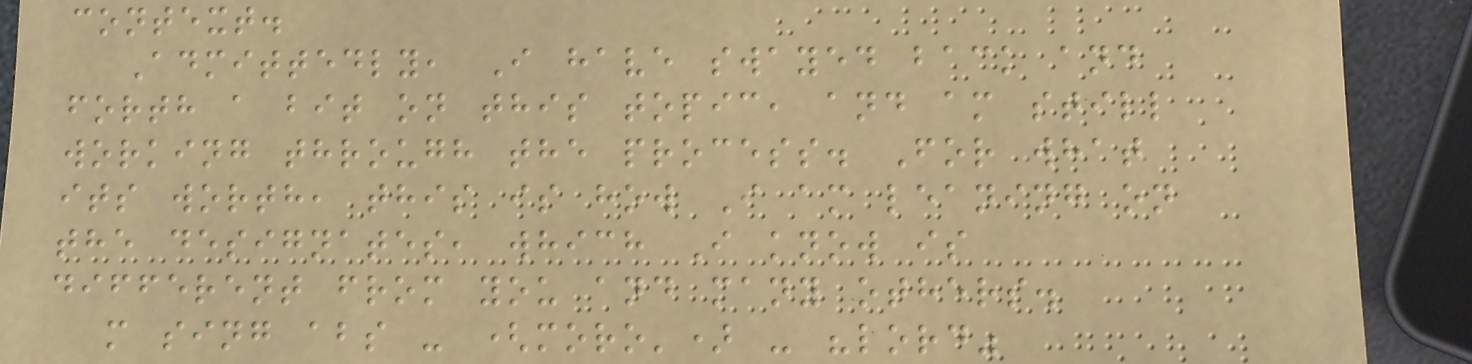context.
Admittedly, I have swayed back and
forth a bit on this topic, and am still
working through the process. For what
its worth, this is how I am leaning on
the designates, which I know is
different from you and many others.
m sing abs - (moro') - "lord"
